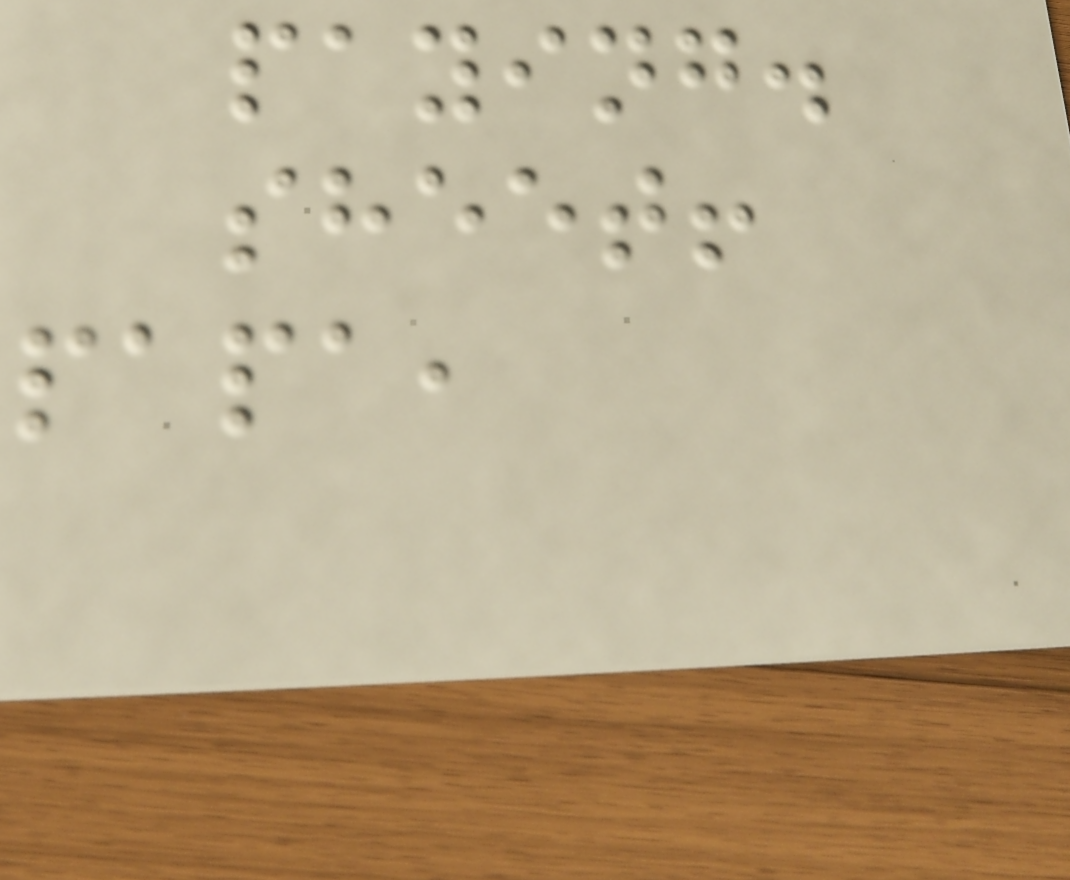paying.
sheet!
papa,
